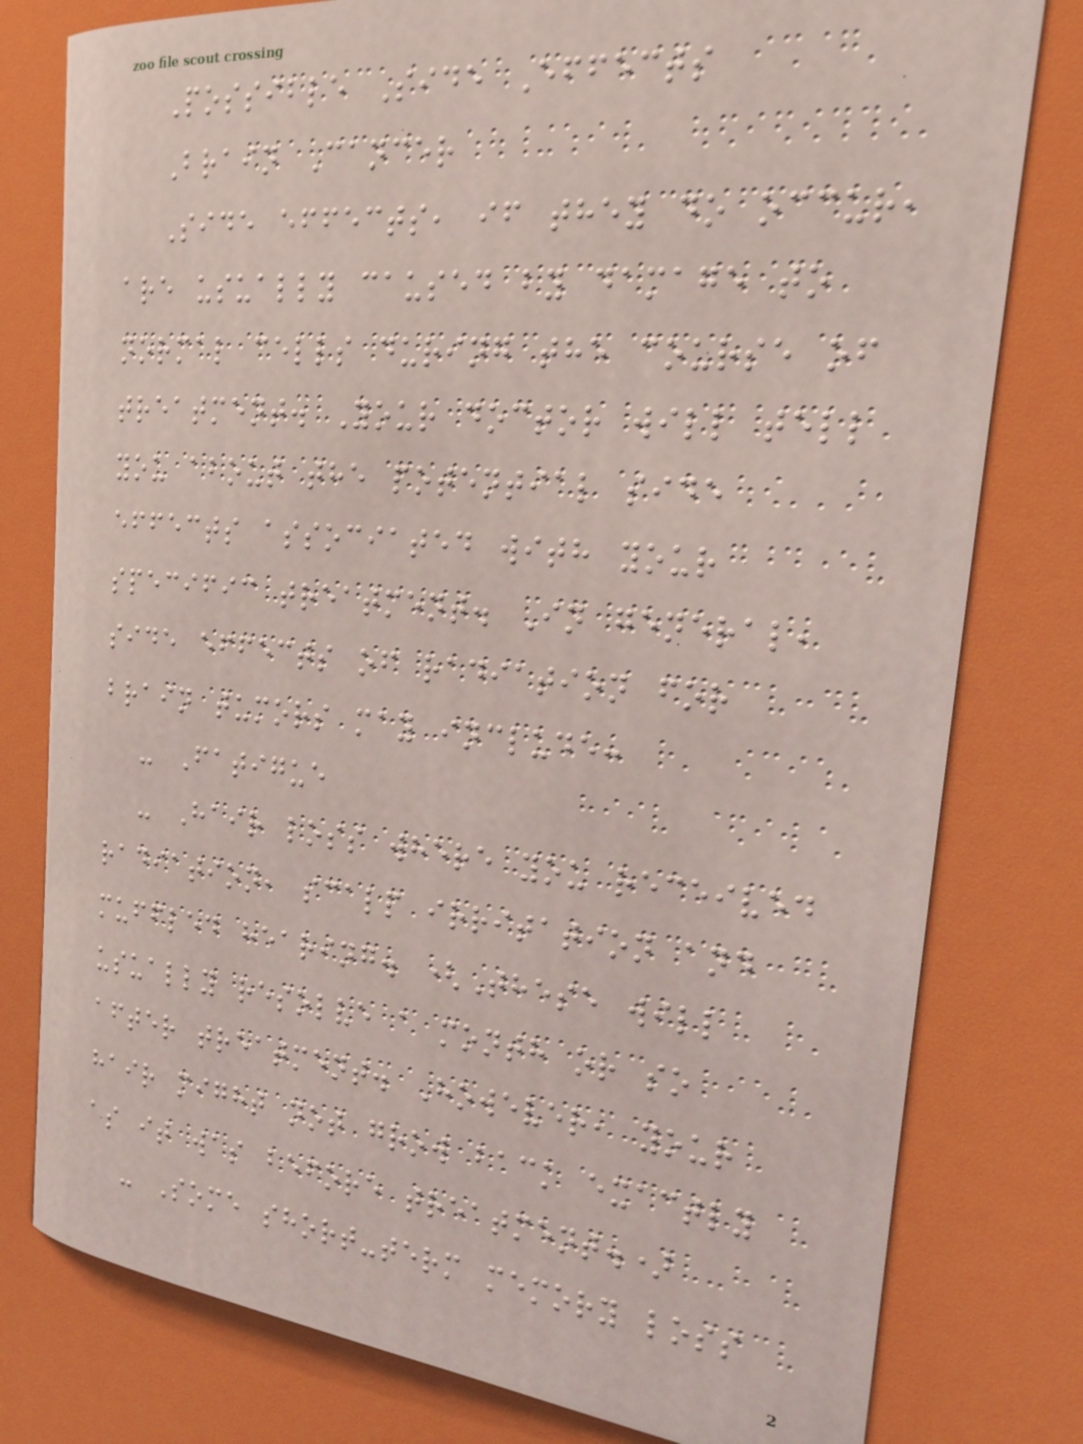Possible Side Effects
Brain Cancer
Side effects, if they do occur,
are usually caused by damage to
normal cells during the course of
treatment. Your doctor will tell
you about the potential side
effects associated with your
specific treatment. In general,
side effects of radiation for
brain tumors may include:
- Fatigue
- Hair loss where you received
radiation, scalp irritation and
muffled hearing. (These will
usually resolve a month or so
after treatment. However, your
hair might not grow back exactly
as it was before treatment.)
- Some short-term memory loss
